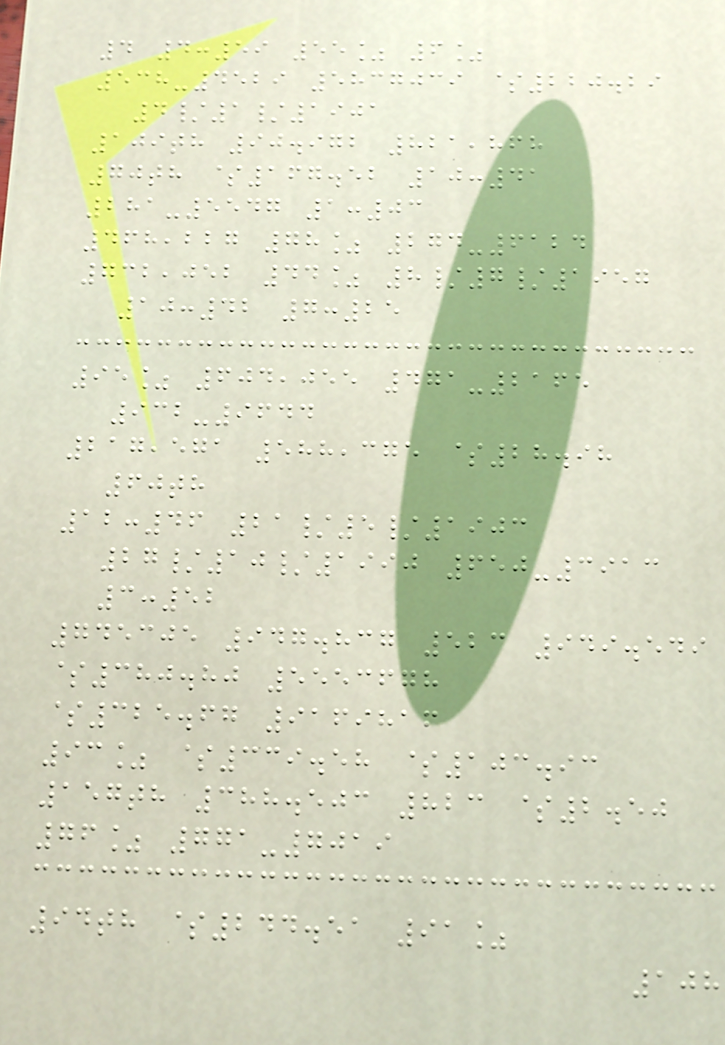4 4:59 55% 6%
538-4529 5837039 $220.29
4/1/1901
109th 90.972 821,868
70th $167.52 10:41
281-5547 1:03
468,227 78% 274-6124
732,052 44% 8/7/1957
10:42 7:25
95% 604,055 471-2165
932-9644
217,571 588,375 $28.98
60th
12:46 21/5/1903
27/10/1990 650-3913
3:52
745305 947.837 523 949.549
$380.80 5553678
$325.67 9169816
93% $339.58 $103.93
157th 388.503 823 $2.50
76% 771-7019
94th $244.51 91%
108
